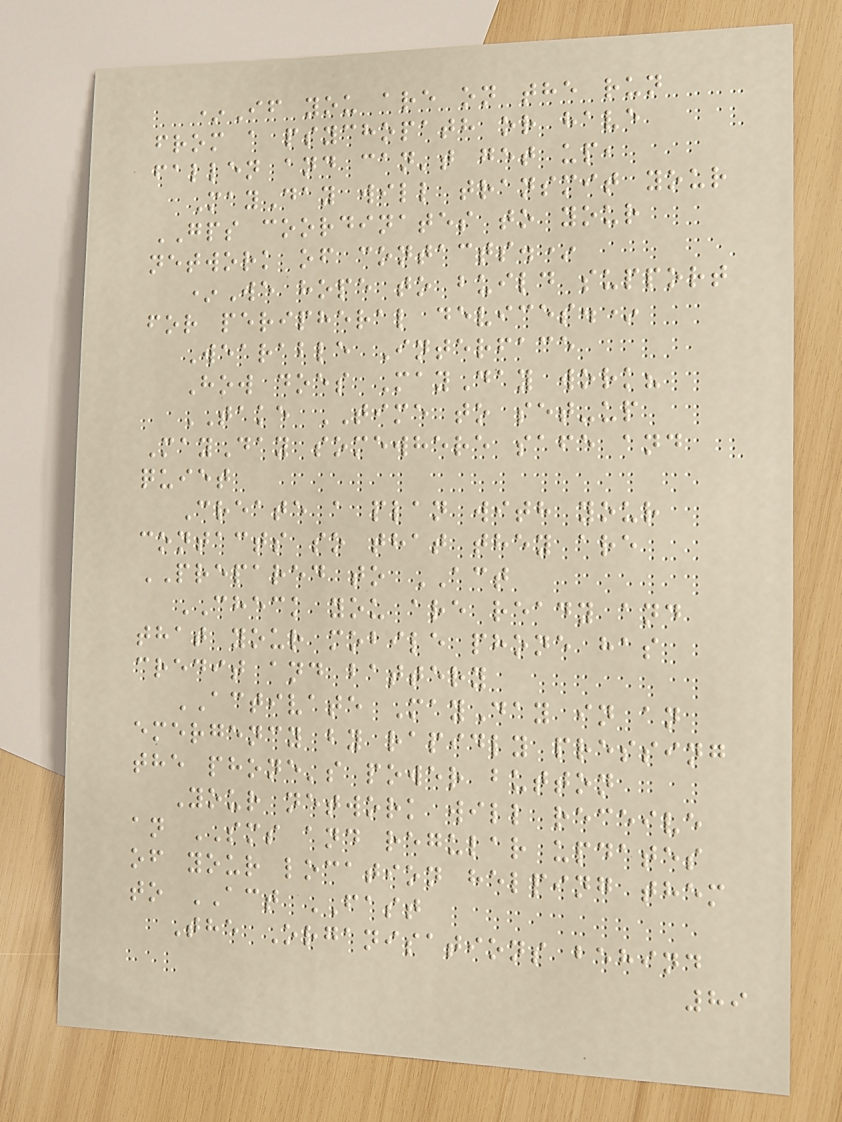*If you are on the run
from a psychopath or have
fallen and can't get up,
MayDay will transmit your
GPS coordinates to your
network of contacts.*
*We hope to build support
for peripheral devices.*
Wearable Interface
How does MayDay work?
TAKE TIME to set-up
MayDay somewhere safe and
quiet
Create a plan with your
contacts so that they are
PREPARED to ACT
CHECK you are ready and
that your mobile phone has
credit and battery
ACTIVATE MayDay in an
emergency by rapidly pressing
the phone's power button
Your network will receive
an SMS and regular updates
of your location helping them
to ACT FAST
The Organisations behind
89
